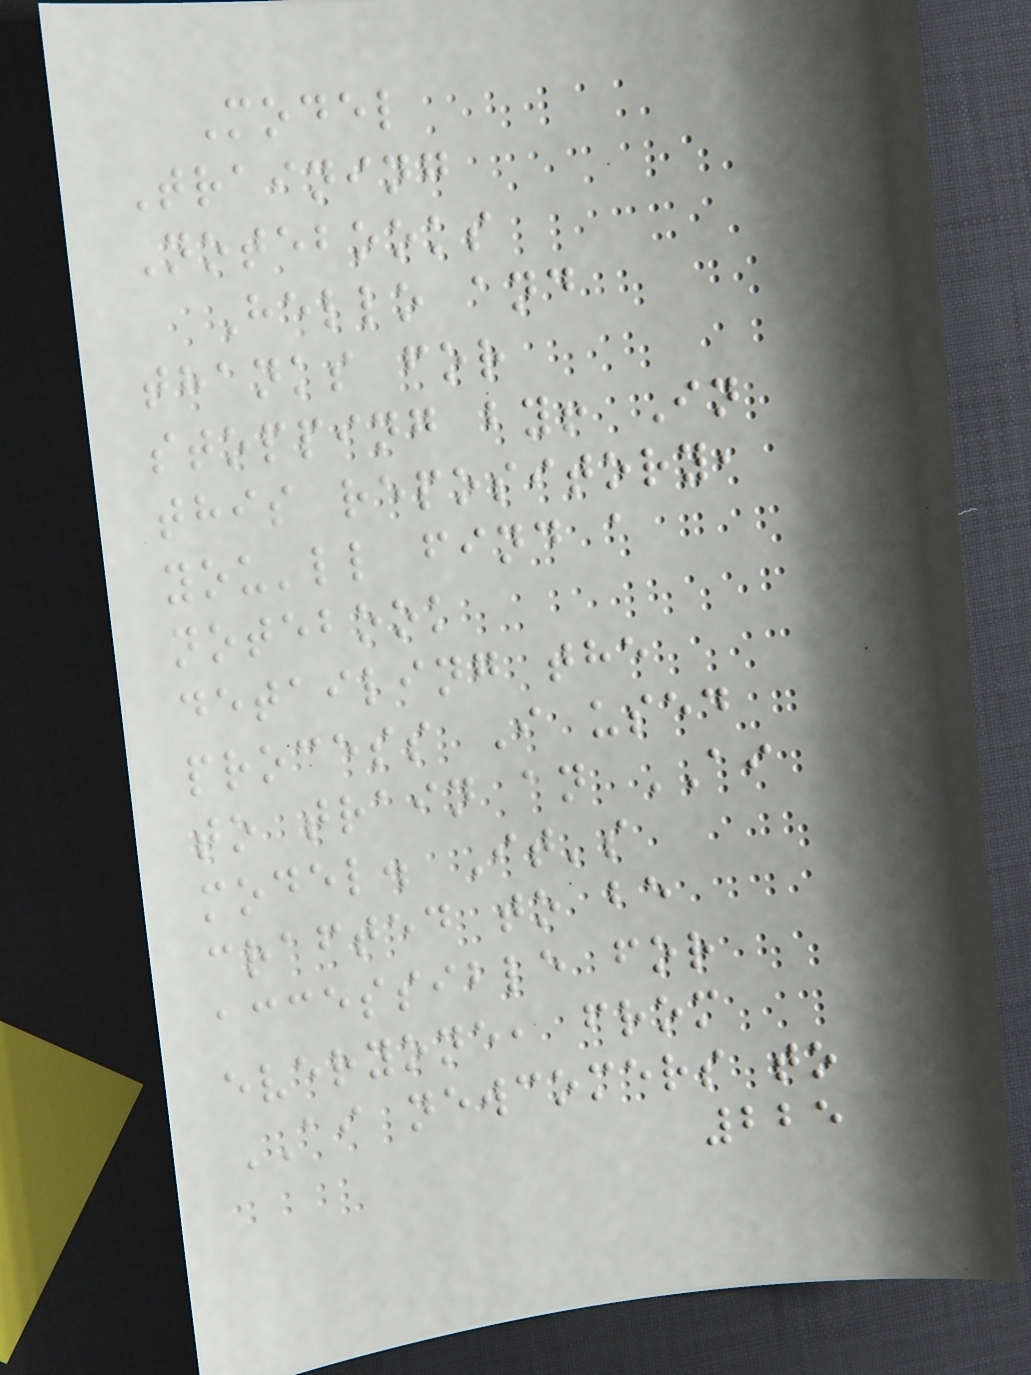Model
Training
Notebooks
Hello and
thanks for
stopping by! In
this repository,
you'll find a
notebook
detailing the
process I used
to train an AI
model. It's
crafted to be
accessible for
everyone, from
AI newcomers to
225
